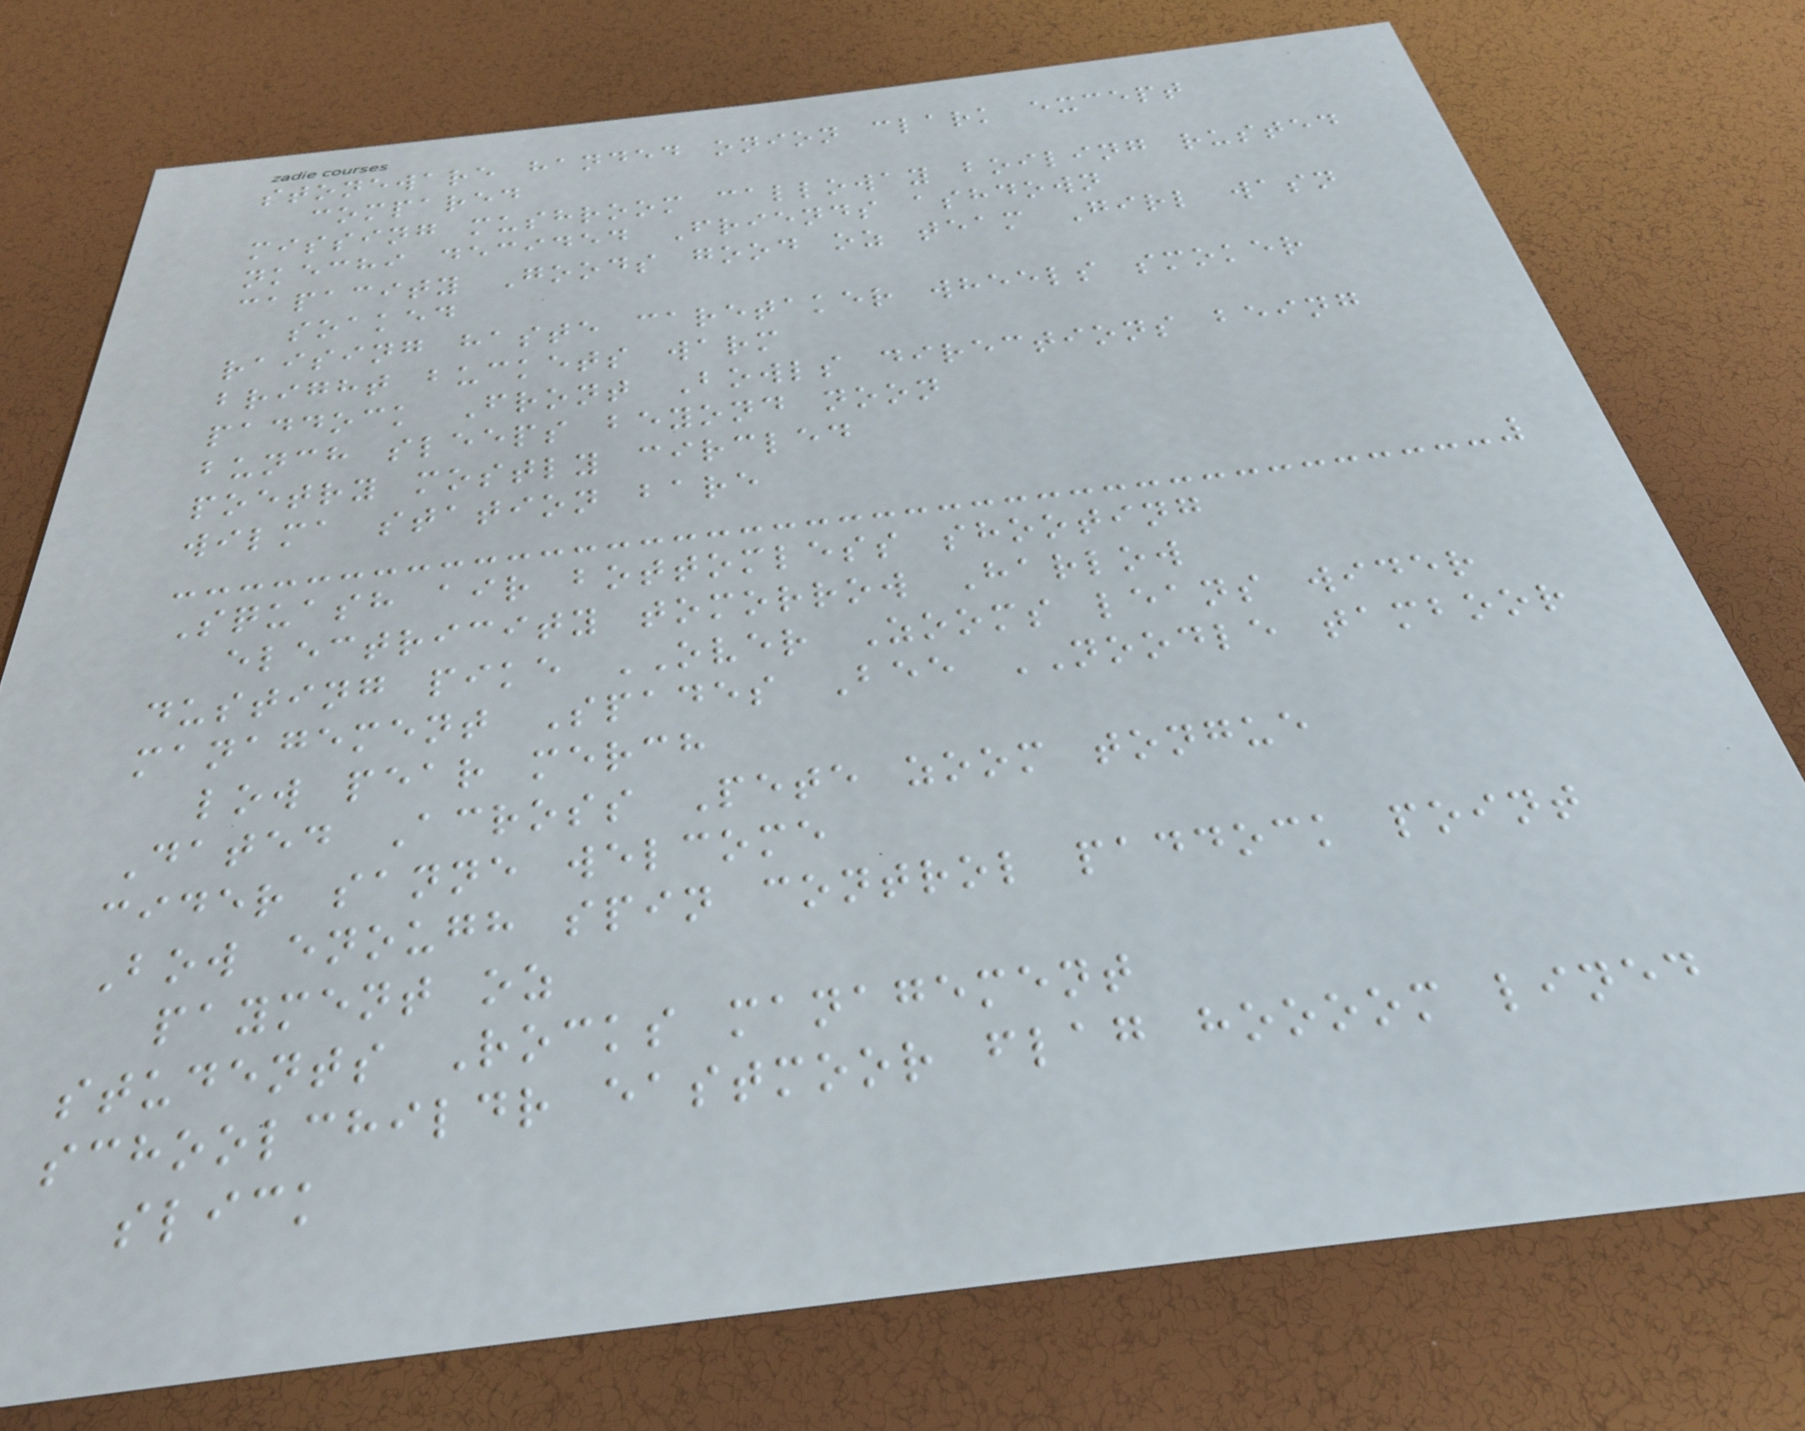stoneware handed onion clark except
compared
missing mushroom calloway boiling rusted
nkechi decided Friends ashdown
capacity Goods good oz team Girl wasn
soaked
raising haste caretaker wheels smoker
bright buckets warm
paddock Front Bowls directions being
bunch sleeps beyond noon
poetry mostly circled
wilma station bare
Squash air bottomless shooting
electricity tomorrow Harlow
dusting pike OVER Zooms leans wider
management Spades Bee NOODLE tamboor
low pear merch
Dated Across Pete zoom tongue
cider sanne welcome
Bow enough spin control paddock point
payment oz
students Rocks management
schoolchildr eastmoor flag hoooom lined
slick
